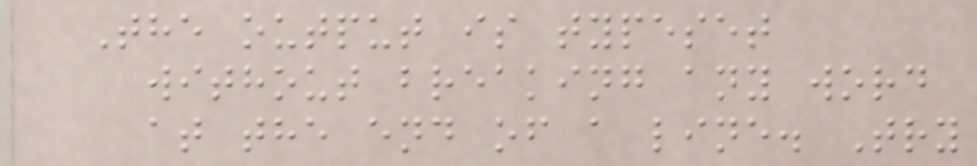The output is typeset
without breaking any word
at the end of a line. Try
